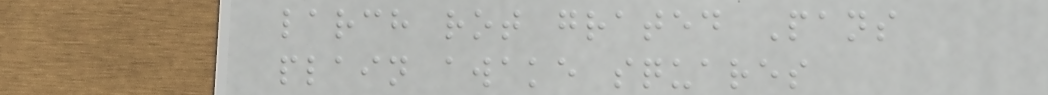larch rot grated Pans
plain awake squares
